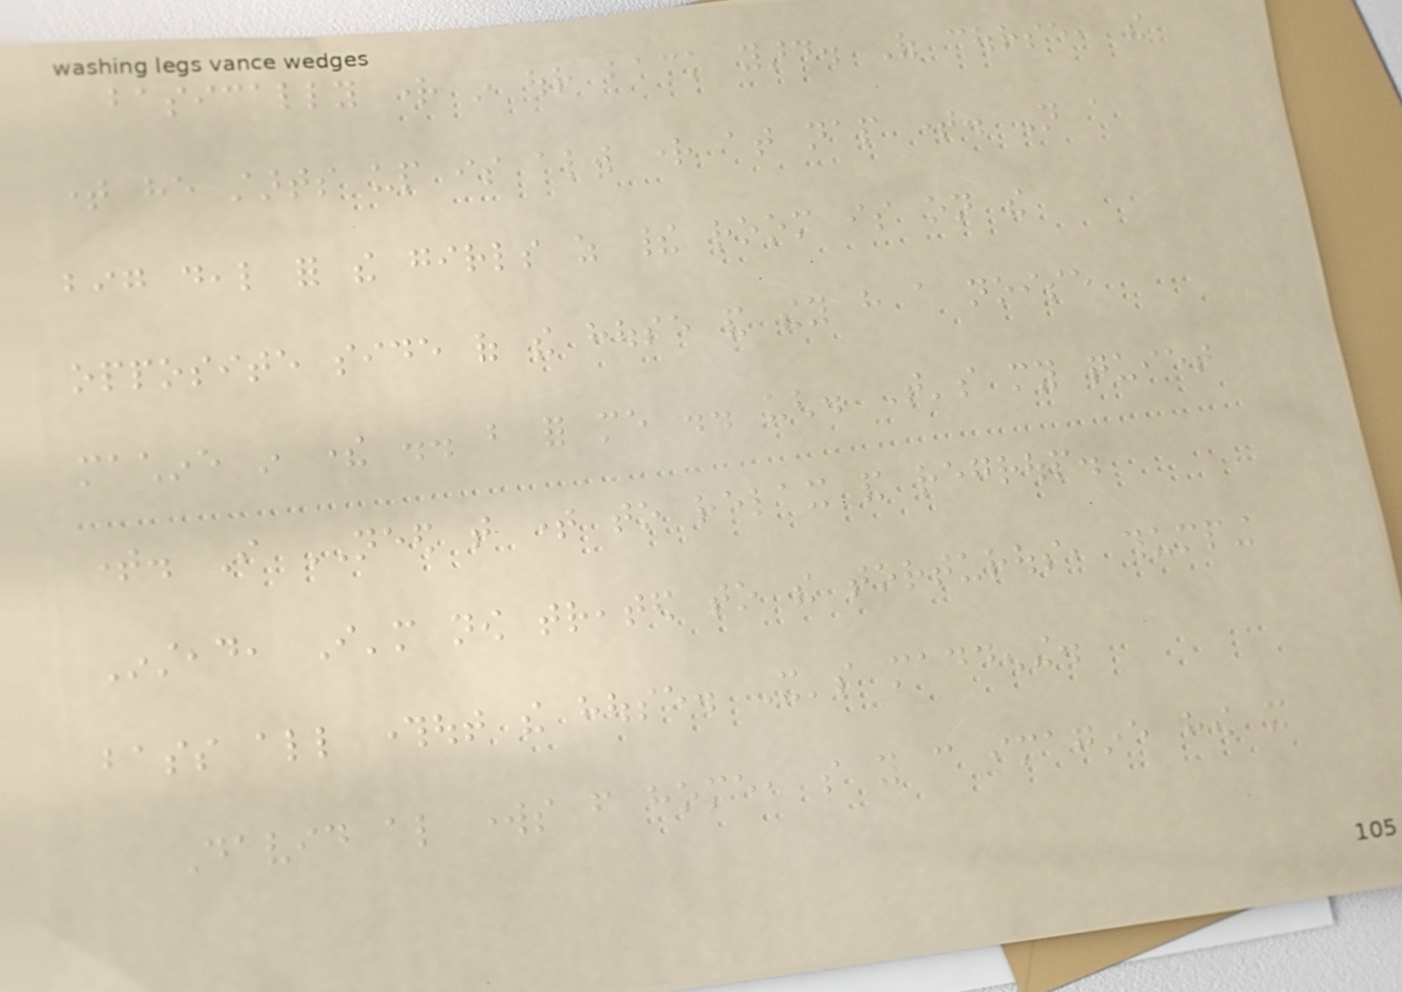basically right in our back yard. Of course, the
time he starts up is always right at nap time. Not a
big deal for the girls as their room is on the
opposite side of the house and they have a noise
machine in there .. but for me .. ugh. That's my quiet
time. I NEED that time to relax and regroup.
Instead, I'm now treated to the torturous, thumping
bass all throughout the house. It's maddening.
David also works from home, so you can imagine how it
